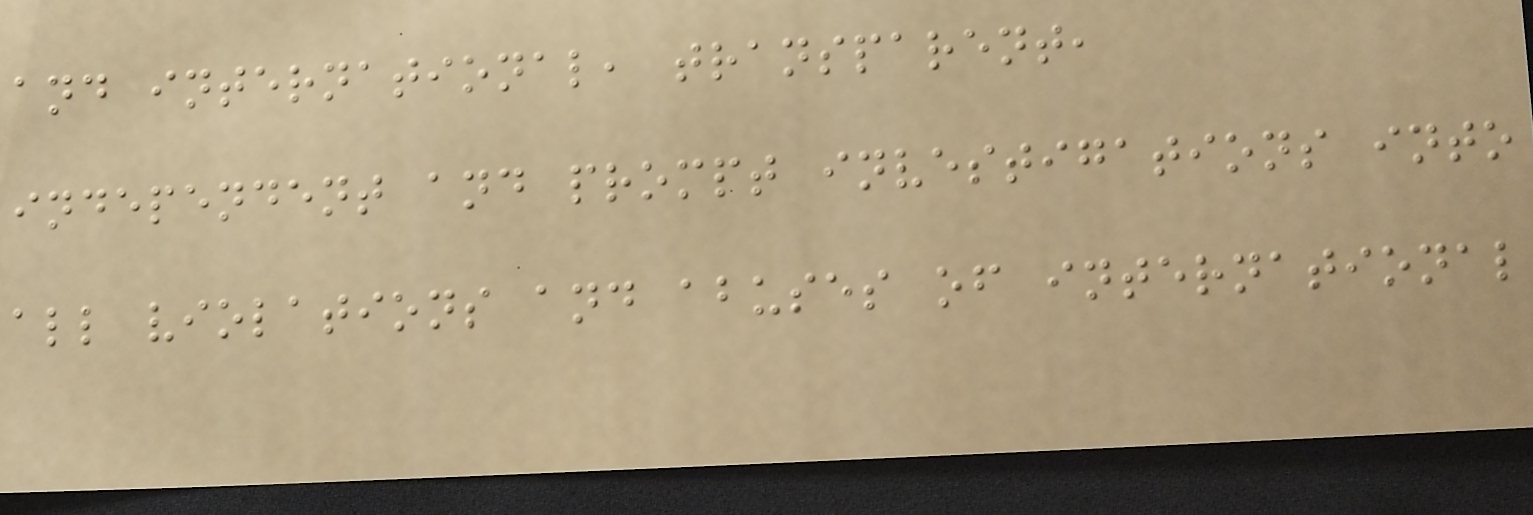and international, transparent,
independent and prompt investigations into
all violations and abuses of international
